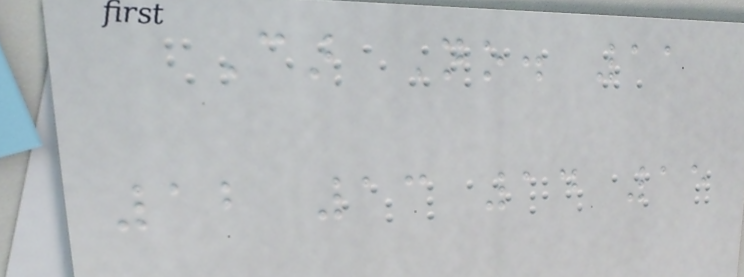Car No. 11
12 13 14 15
